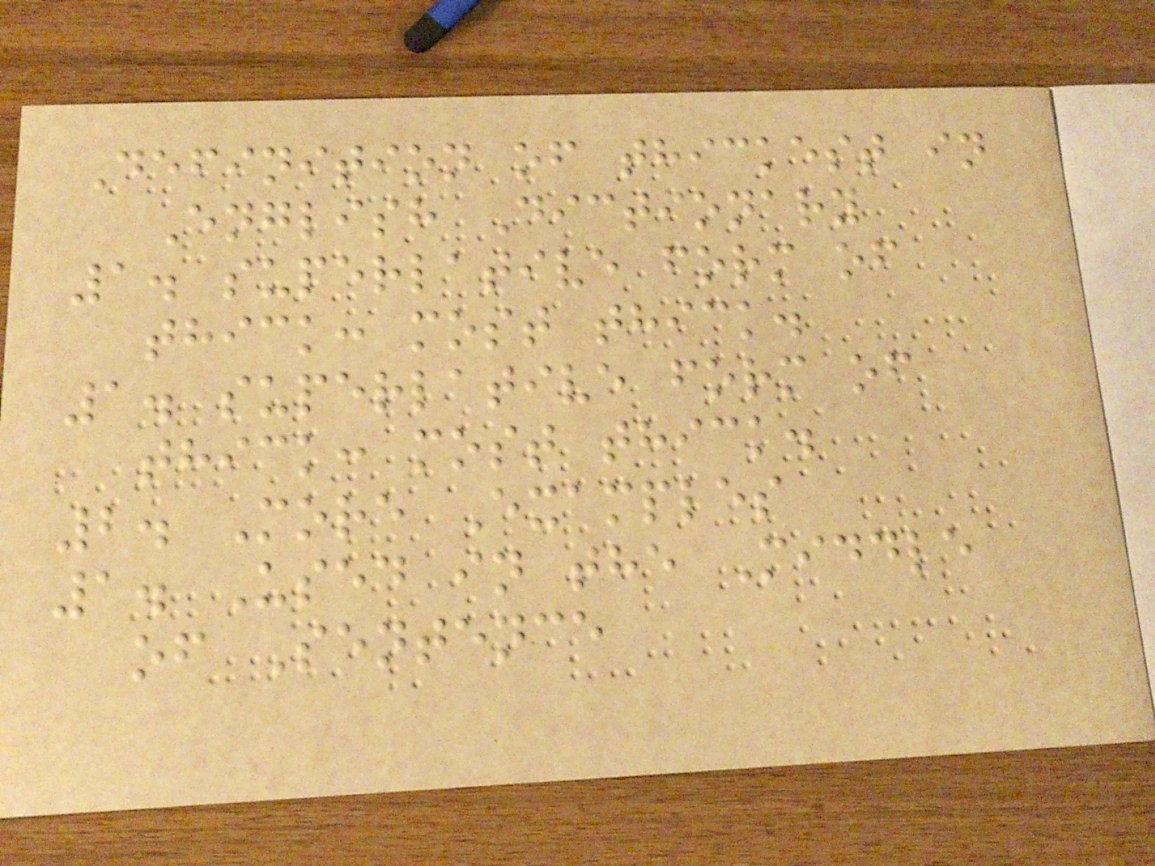Definition of thickest in
English Dictionary
1. superlative form of
thick: most thick.
1. superlative form of
thick: most thick.
2. More Examples
1. Used in the Middle
of Sentence
